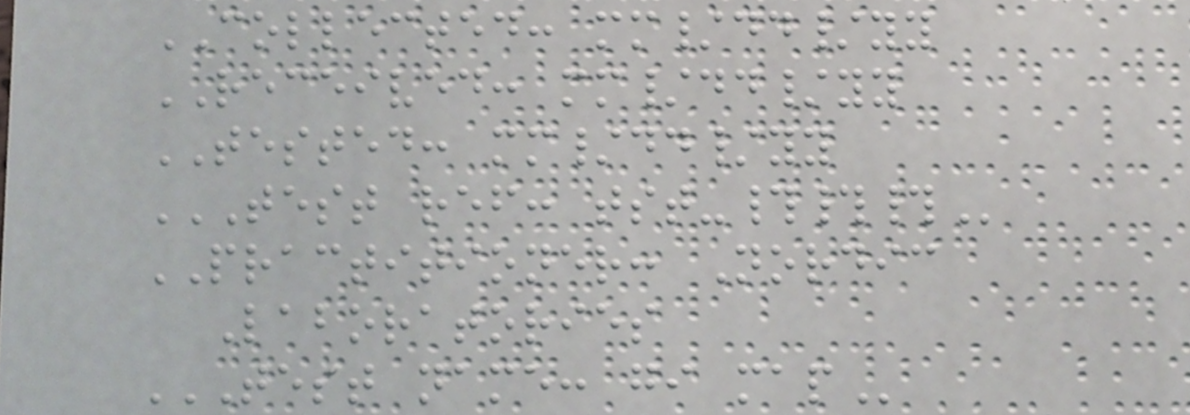COLLECTED: mm/dd/yy
RECEIVED: mm/dd/yy
TESTED: mm/dd/yy
TEST REF: TST-###
PRACTITIONER: Nordic
Laboratories
TEST NAME: GI MAP
